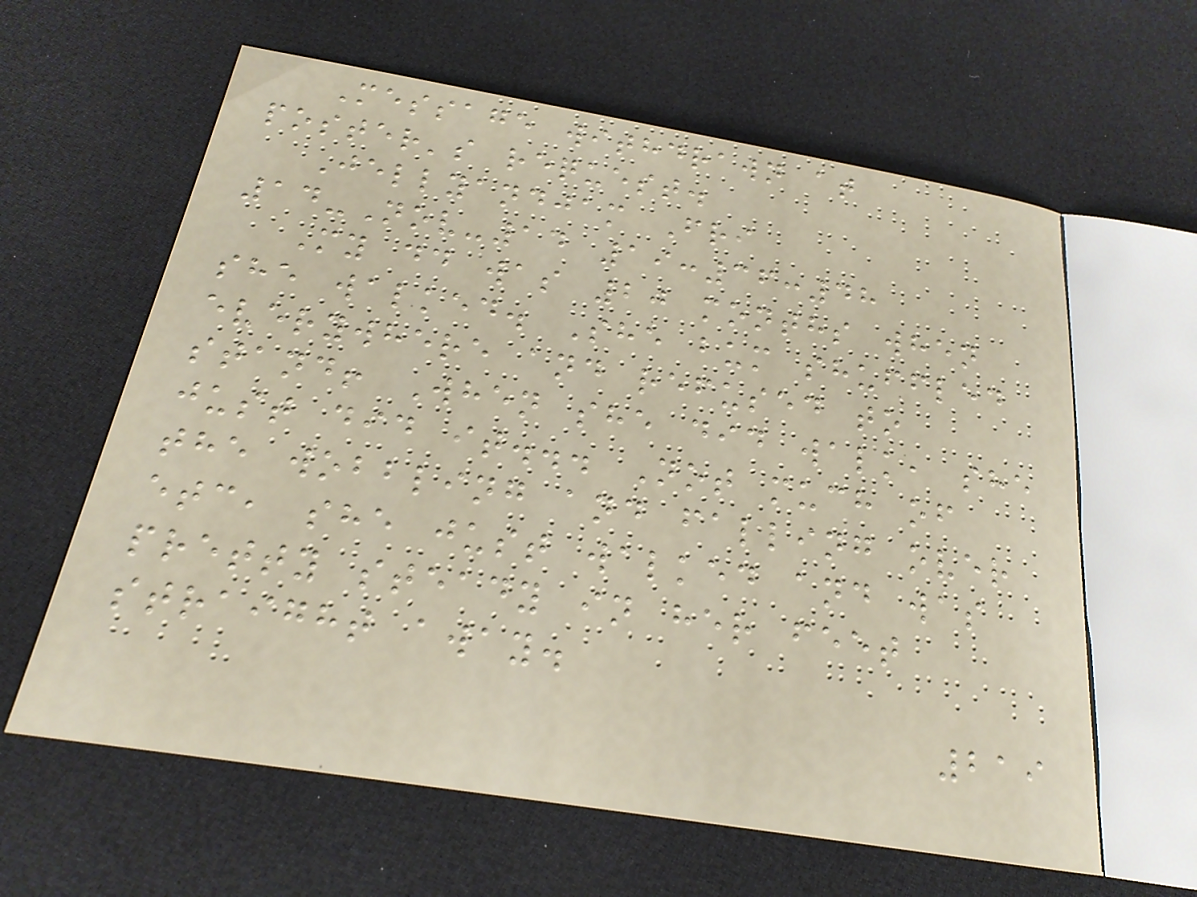Message withdrawn at
poster's request.
Jellyandjam Fri
14-Nov-14 19:36:48
My dd was 20 months when
she walked. She bum shuffled
everywhere and refused to
stand! When she did walk, she
just did it... Not much of
the wobbling and falling over
etc, she just walked and was
pretty steady in her feet
straight away.
219
